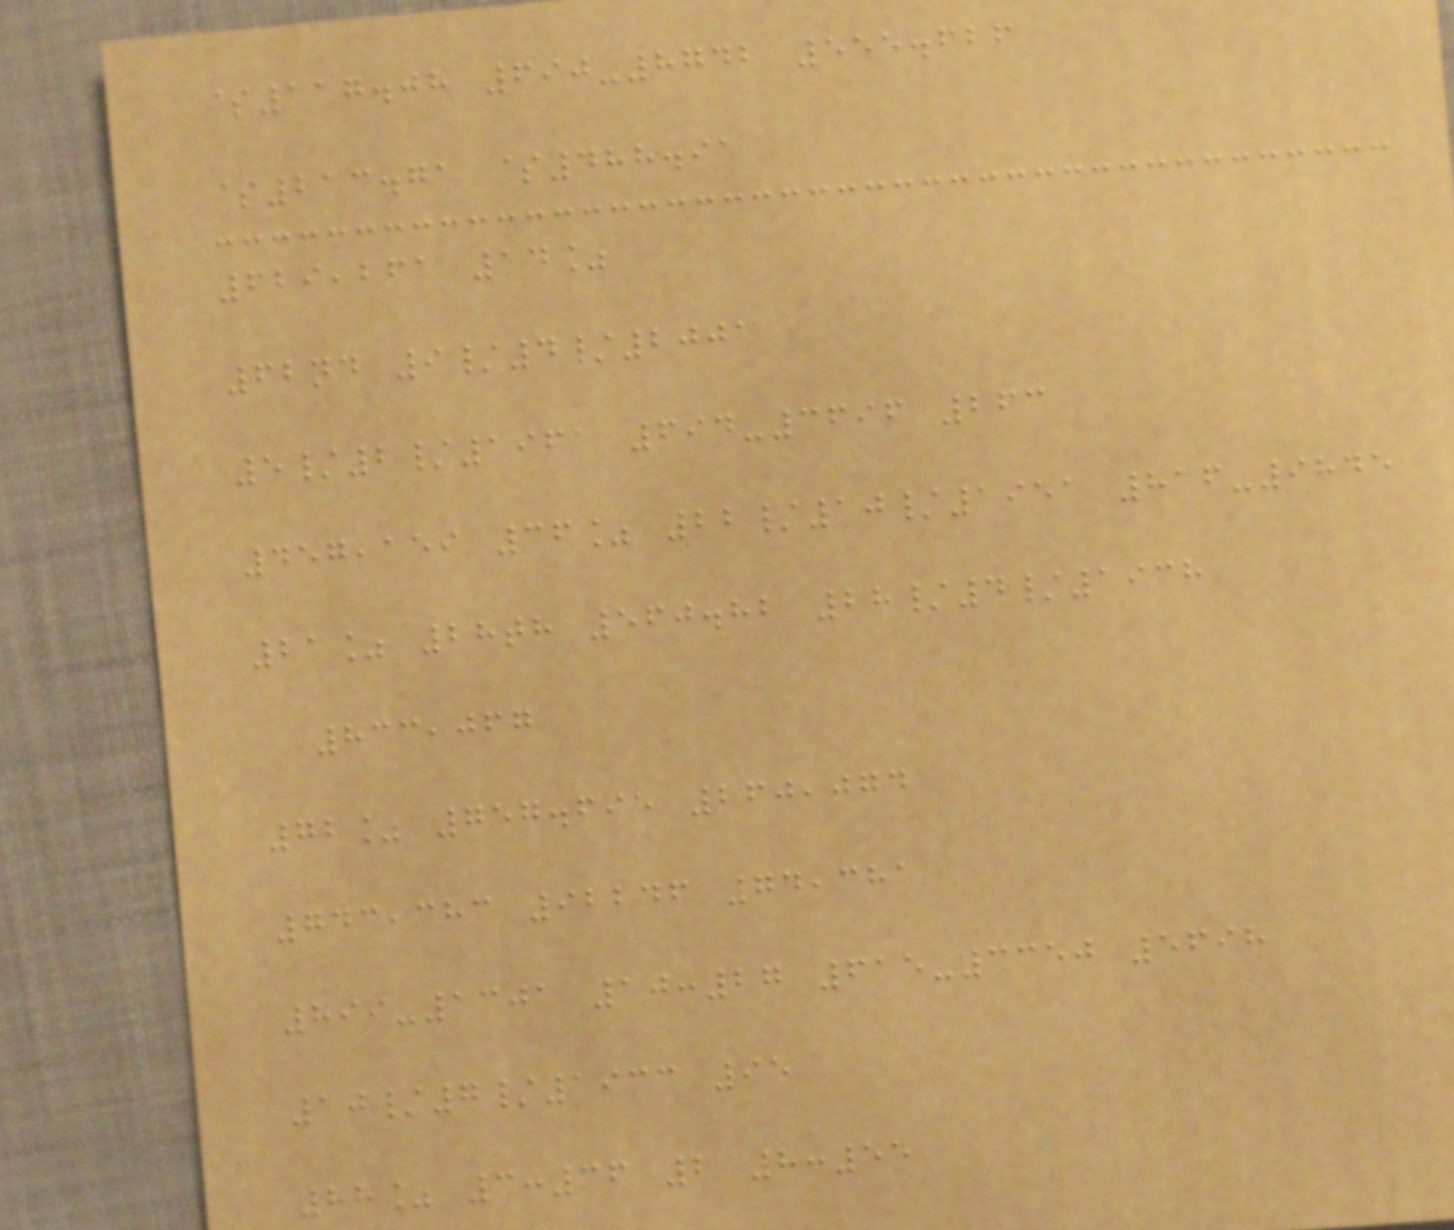$117.08 690-8742 555.626
$213.71 $488.91
629,261 14%
62nd 9/4/2001
5/2/1961 694-3696 263
457,159 36% 22/10/1951 816-9845
21% 28th 560.82 28/4/1938
833,067
72% 757.695 260,074
743,383 92246 74,381
899-1301 10:27 615-3350 5698
10/7/1933 95
88% 3:36 2 8:55
